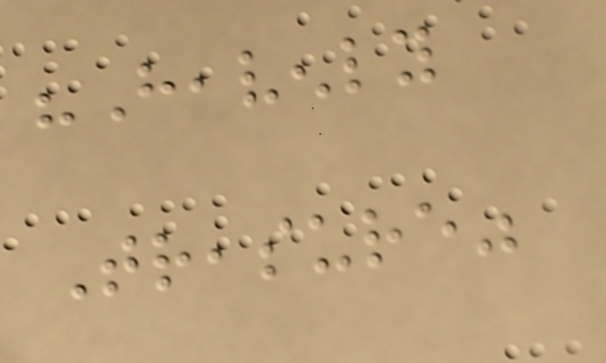"Heavenly
Treasure"
